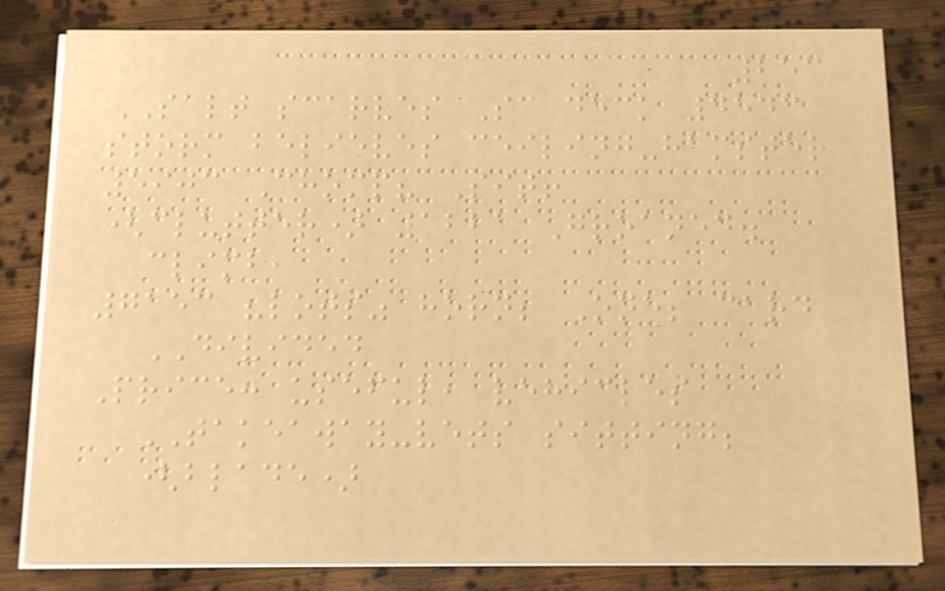253
SALT scarves Sc deck 4543
storm believes ceiling-hamster
5903 Chomp? Sit!
(clutter) 1221 Groaned.
climb,
7153 "lots" horn; One; card
DIVIDED
Price: useful, vehicles
TAKEAWAY-vets sitting;
(blade)
